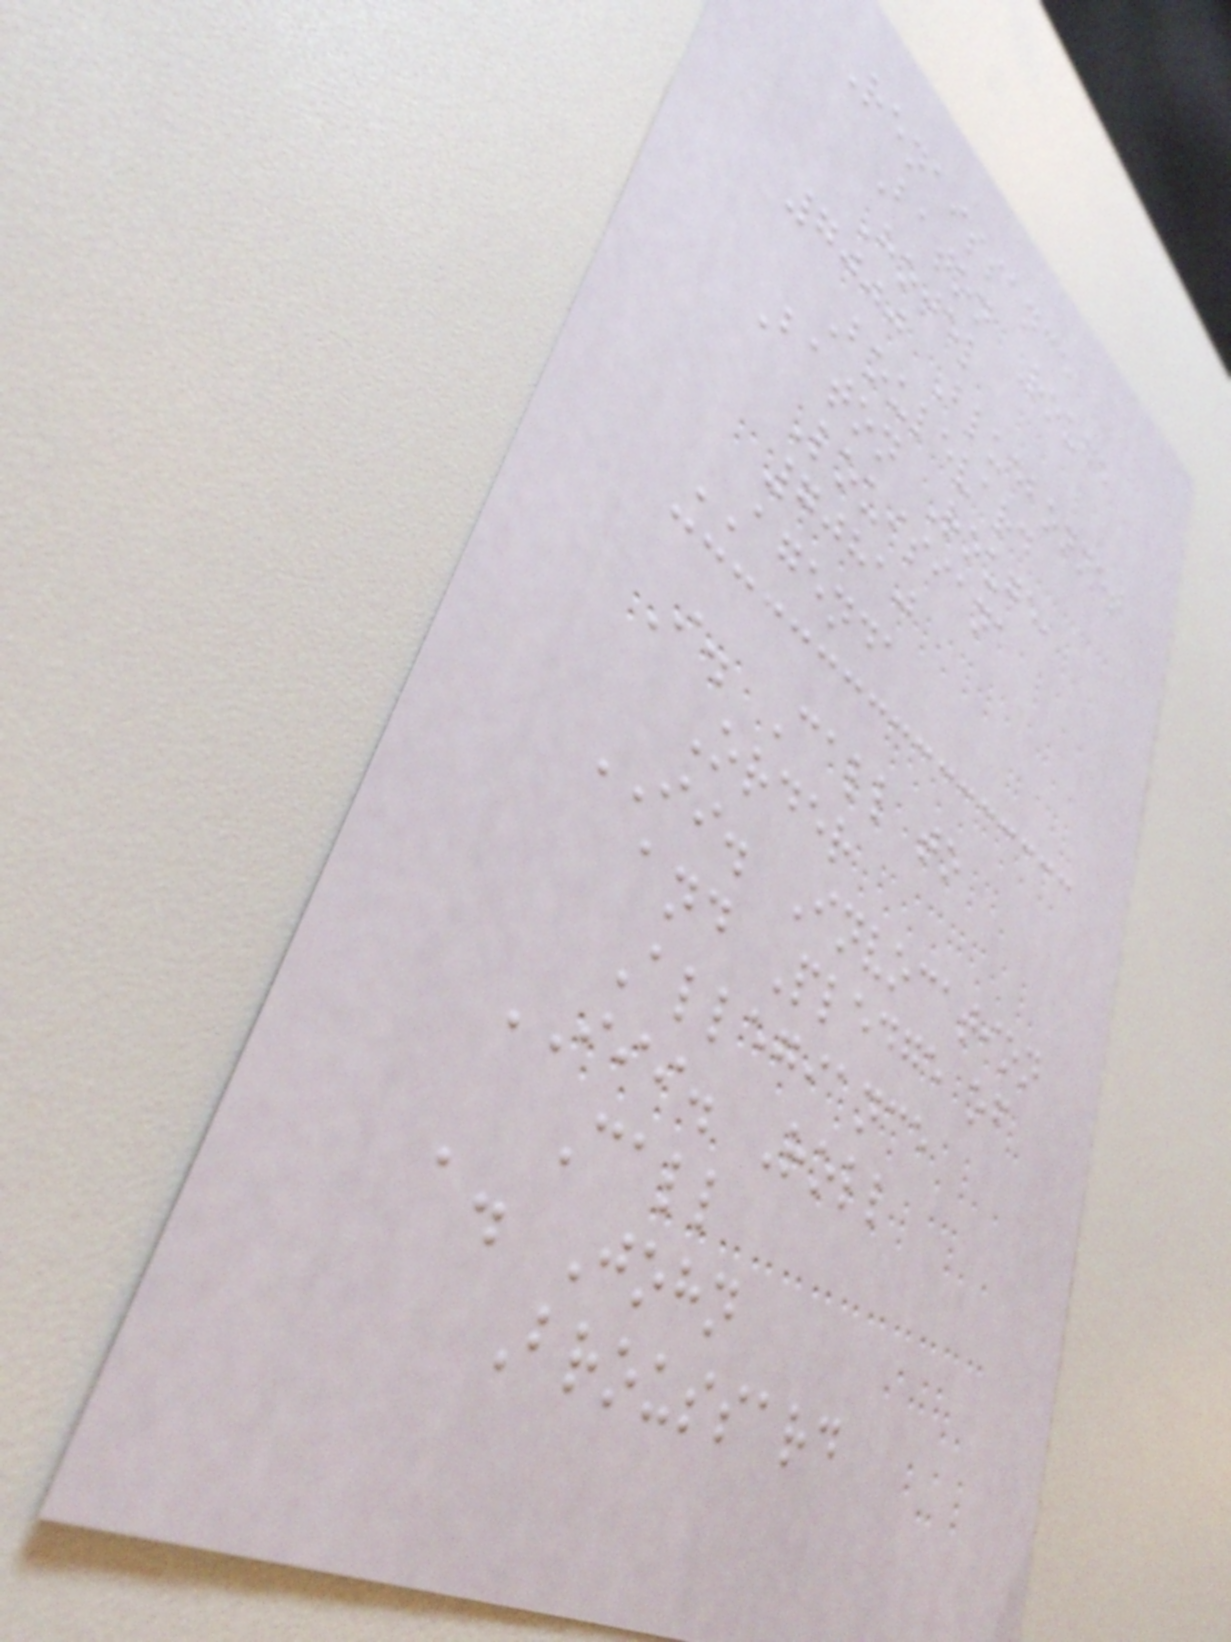Renaissance
Baton Rouge
Hotel
7000 Bluebonnet
Boulevard
Baton Rouge,
Louisiana
70810
AGENDA
I. Call to
Order
II. Invocation
and Pledge of
Allegiance
III. Roll
Call
a. John
Broussard
